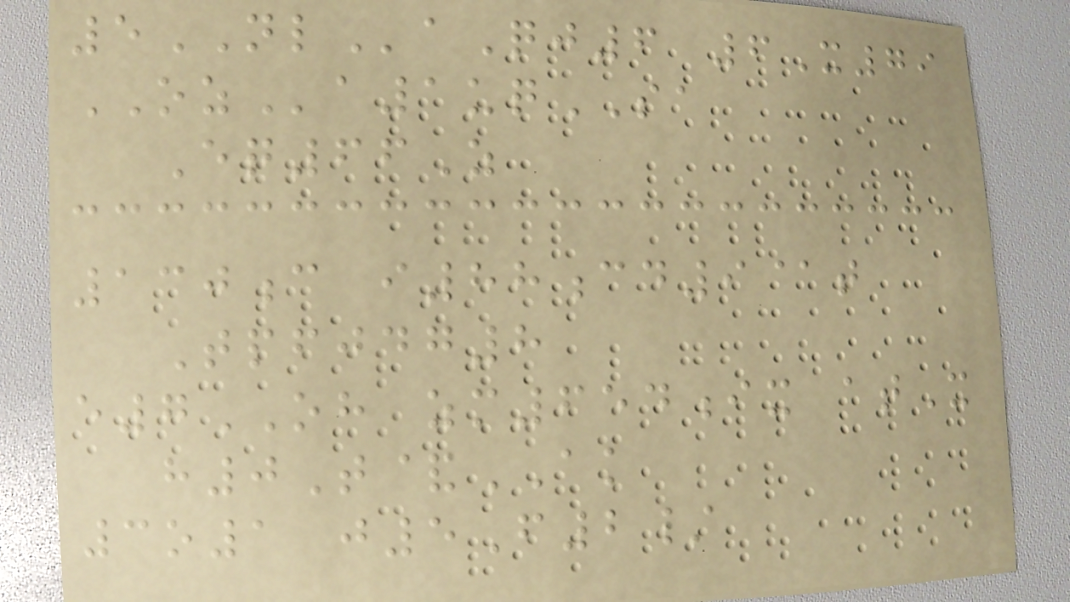5NLaQj6 6X79
OZa1uqSA
Eq66Z
130c i88cd9@t
Tpfjdg8
e7OH zm654ix atX
h0T&AK
3o1 j5F2/
